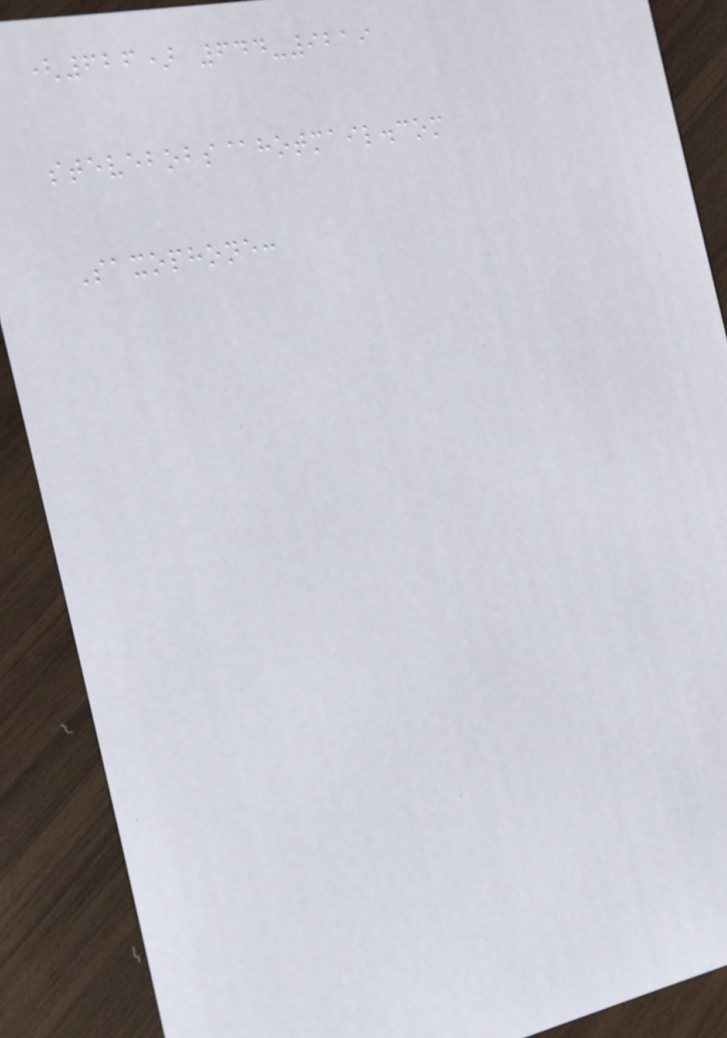(626) 644-9219
stevebobs@hotmail.com
Saxophone:
